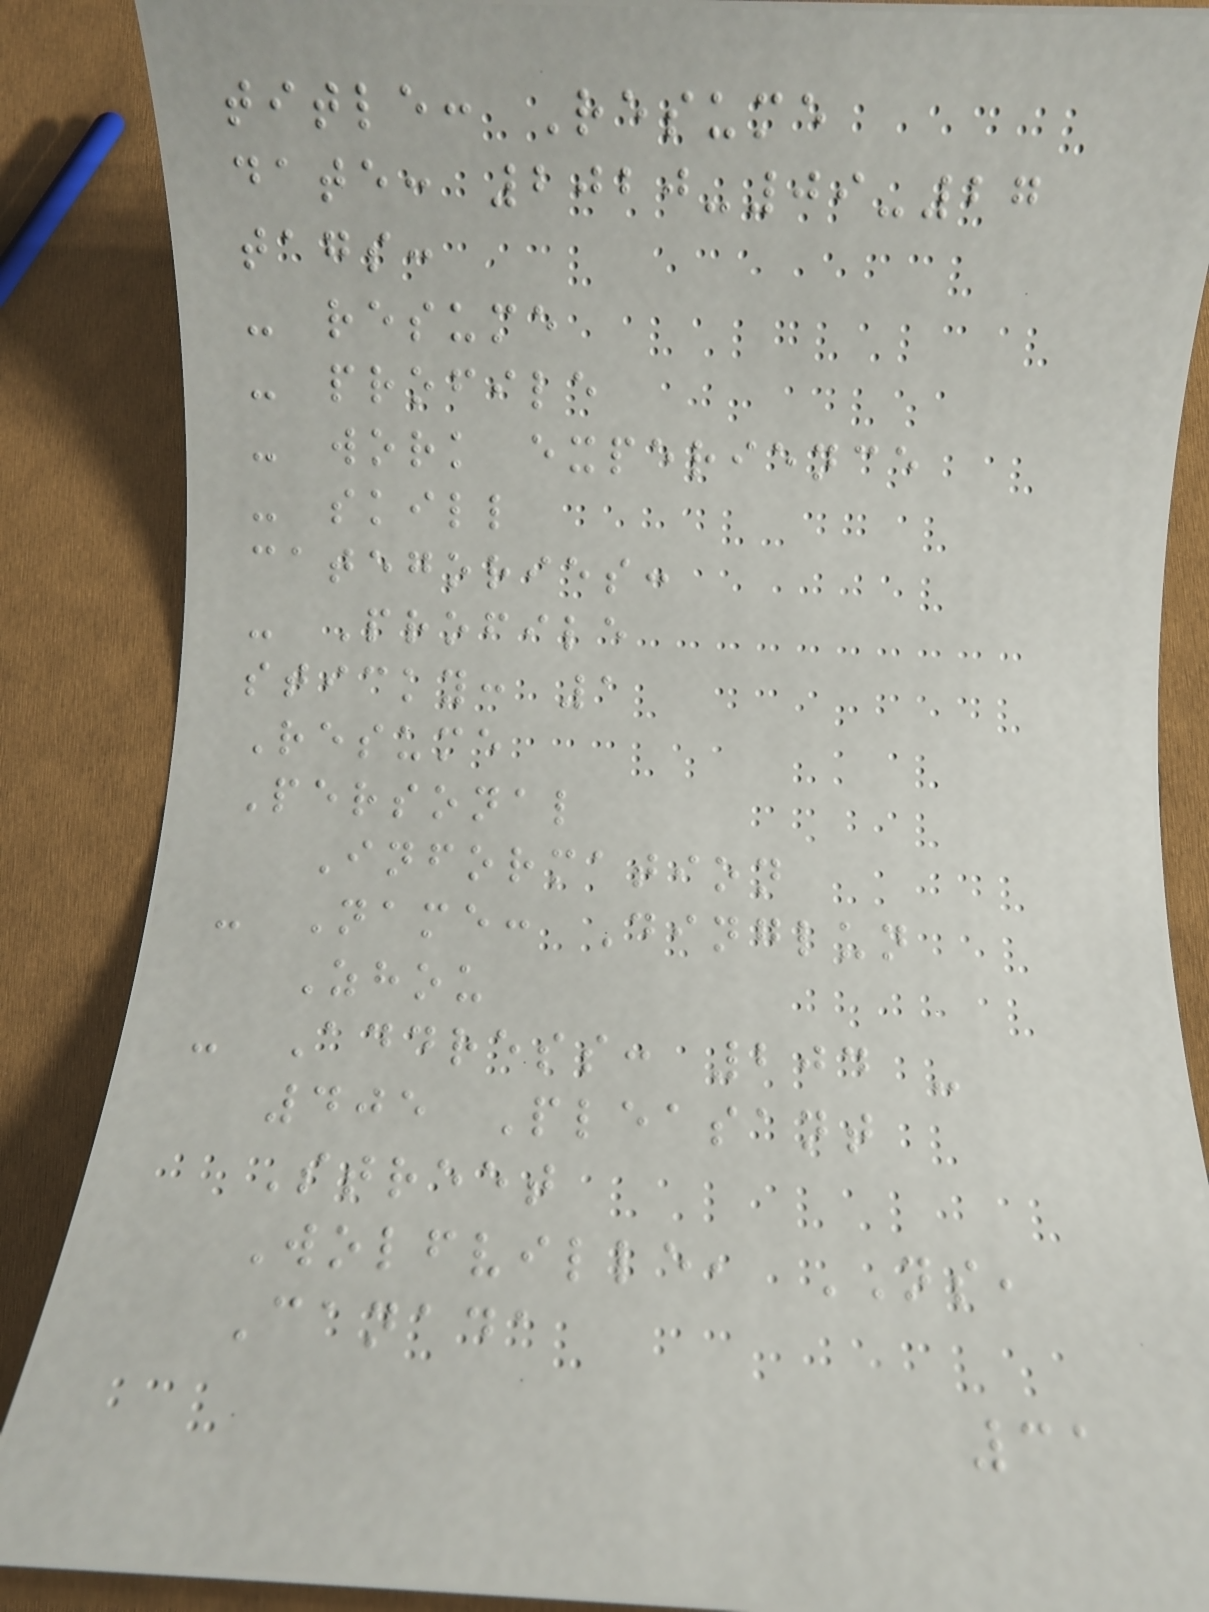title: Resume
date: 2020-09-27
tags:
- resume
- profile
- work experience
- skill
categories:
- Profile
sticky: 1
Resume
Personal
Information
- Name: Dinglun
Zhou
- Address: 204 -
405 Pleasant
Street
Wolfville, NS,
Canada
31
